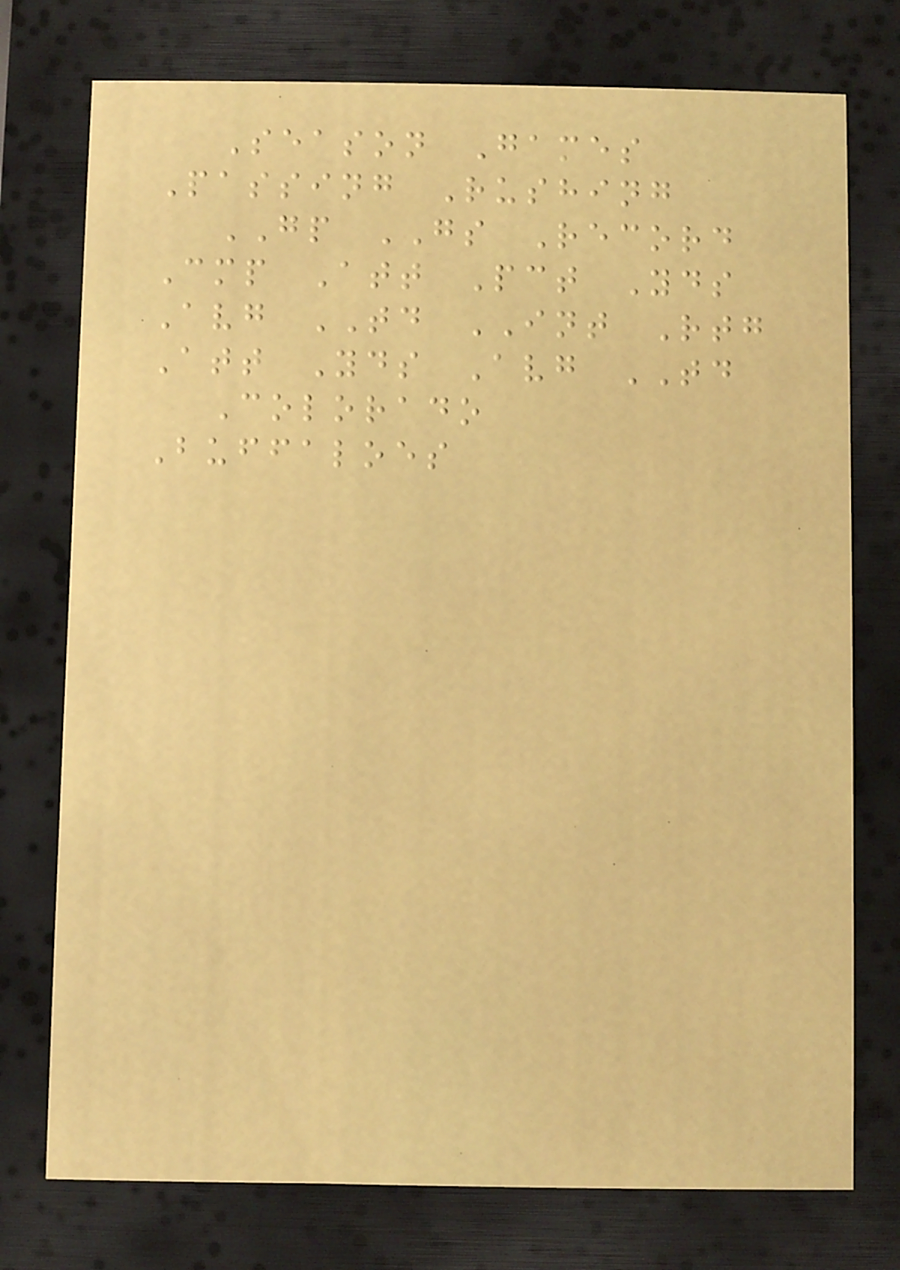Season Games
Passing Rushing
GP GS Record
Cmp Att Pct Yds
Avg TD INT Rtg
Att Yds Avg TD
Colorado
Buffaloes
